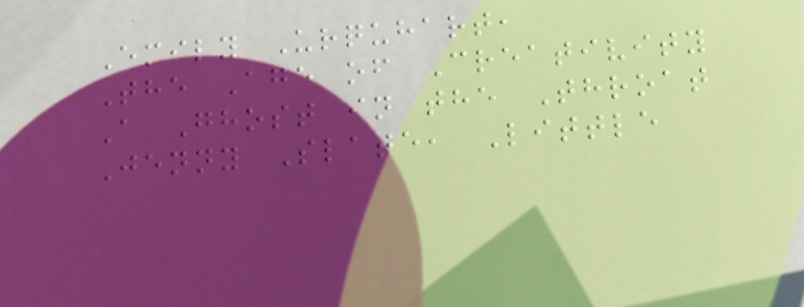Emily Urquhart,
The Age of Creativity
A Ghost in the Throat
Jenny Slate, Little
